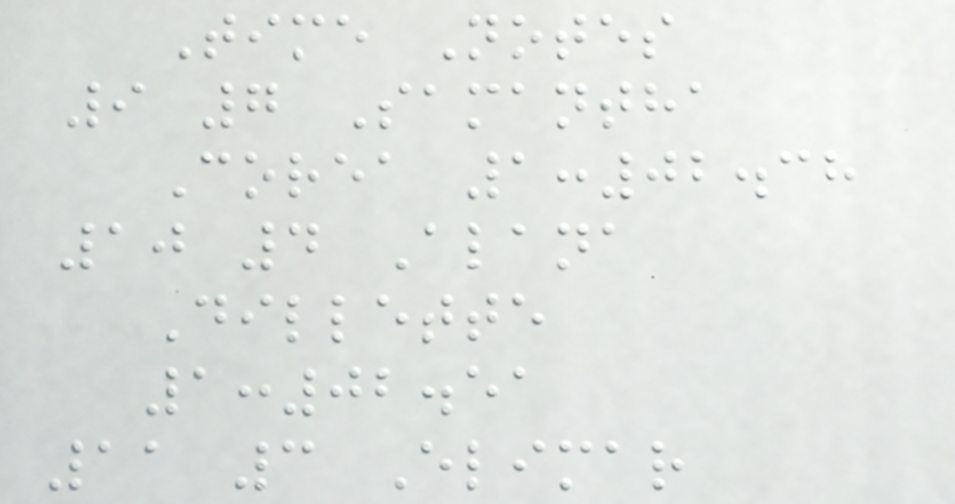Time Notes
9 7 Samantha
Corea 1:02.38
10 4 Alana
Dillette
1:02.51
11 3 Elimar
